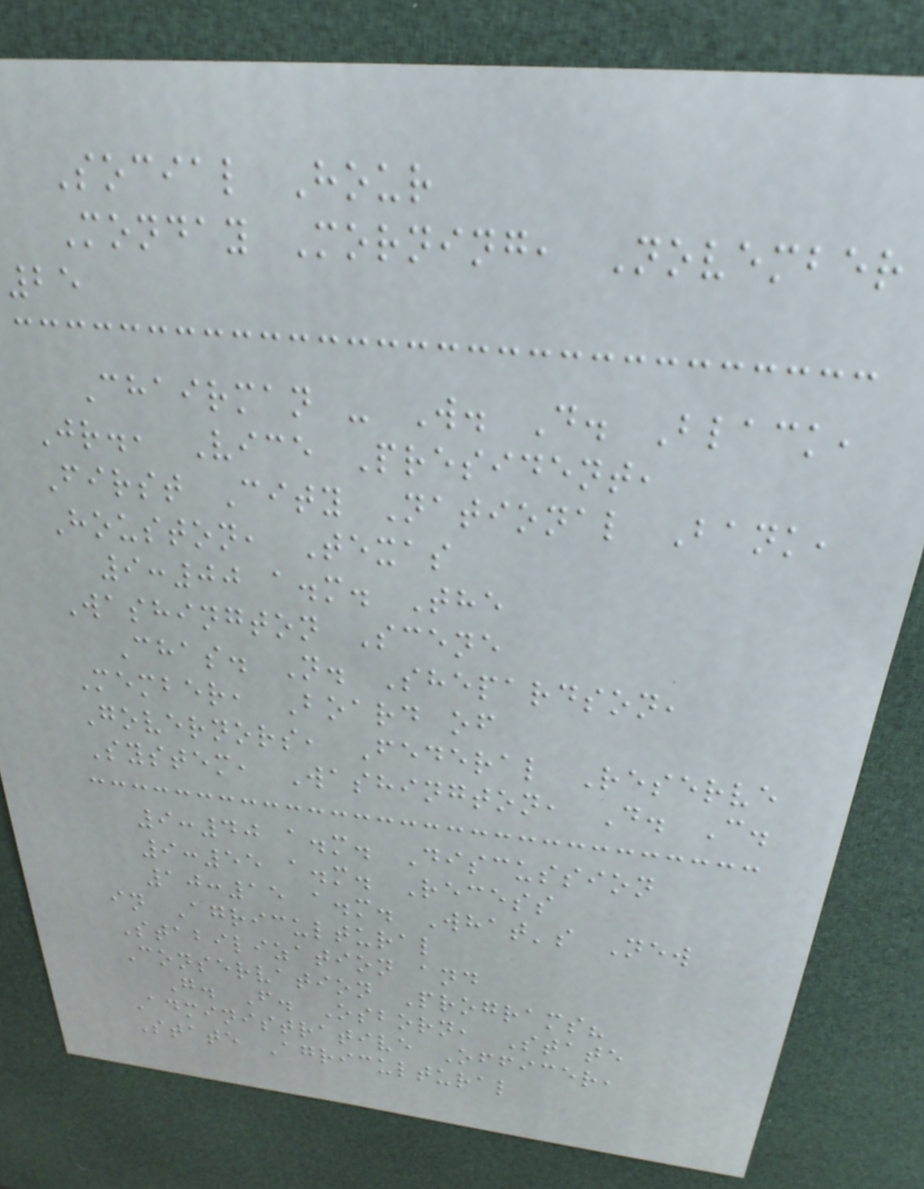Social Hour
Monday Morning, November
25
Chairman - W. D. Black,
Jr., Vice President,
First City National Bank,
Houston, Texas
9:00 a.m. The
Washington Scene
Chas. N. Shepardson,
Member, Board of
Governors, Federal Reserve
System, Washington, D. C.
9:40 a.m. Discussion
9:55 a.m. Recess
10:15 a.m. What's New
in Agricultural
Stabilization and
Conservation Programs?
G. F. Osborn, State
Administrative Officer,
State Agricultural
